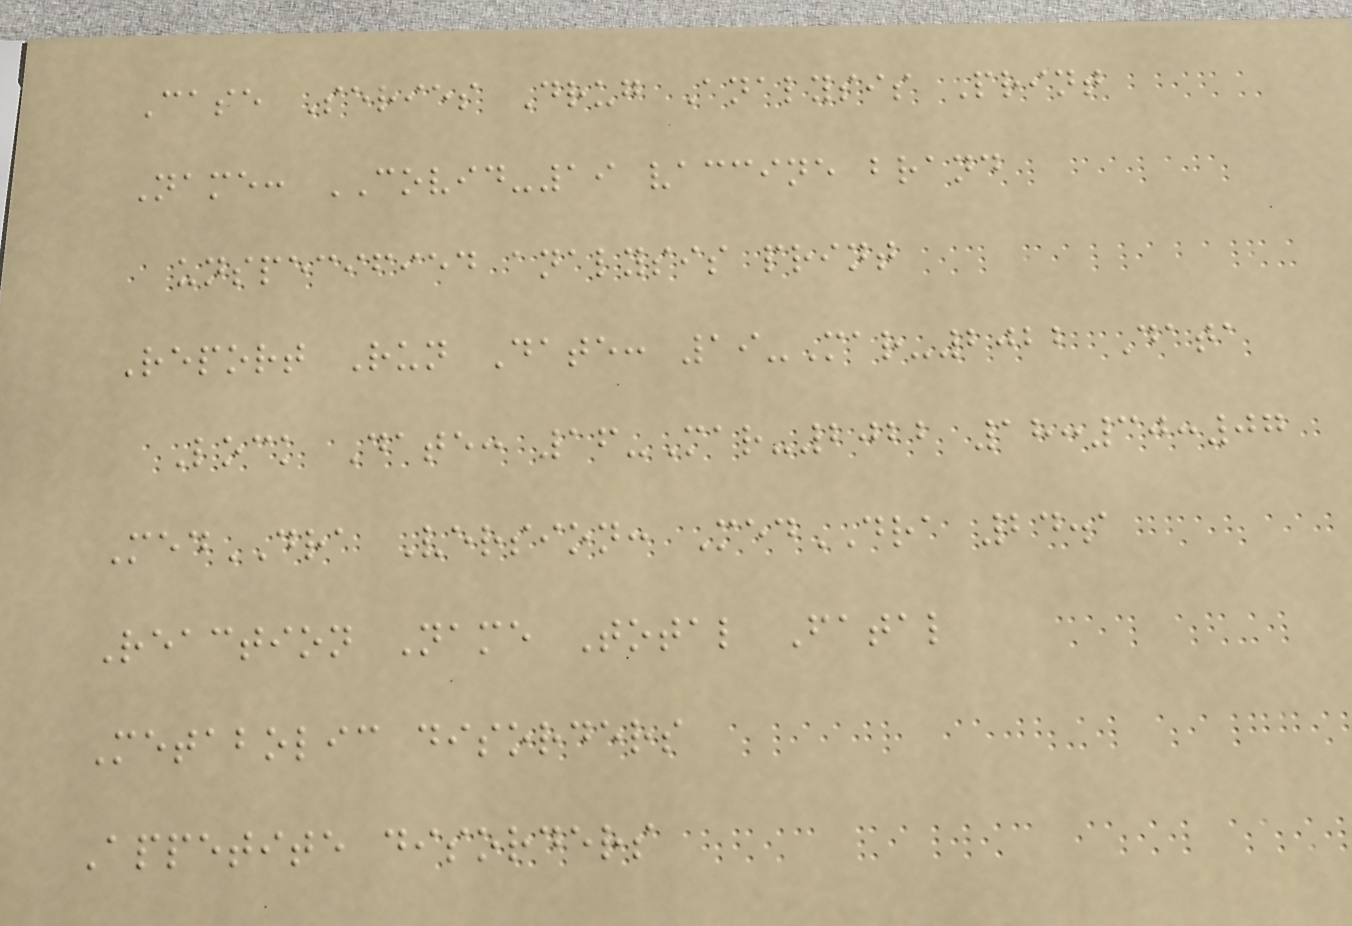Case Series Drug Analysis Print
Name: COVID-19 vaccine brand
unspecified analysis print
Report Run Date: 19-Mar-2022 Data
Lock Date: 16-Mar-2022 18:30:07
MedDRA Version: MedDRA 24.1
Reaction Name Total Fatal
Metabolic disorders
Appetite disorders
